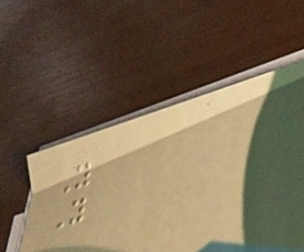You
You
